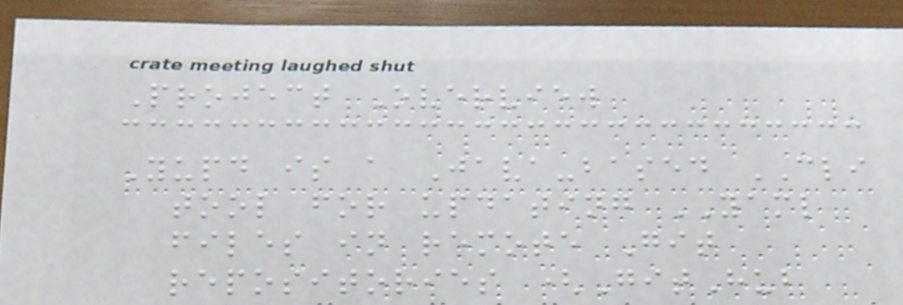Project Overview
Yupd is a Java-based CLI
tool for updating YAML
files in remote Git
repositories (GitHub
